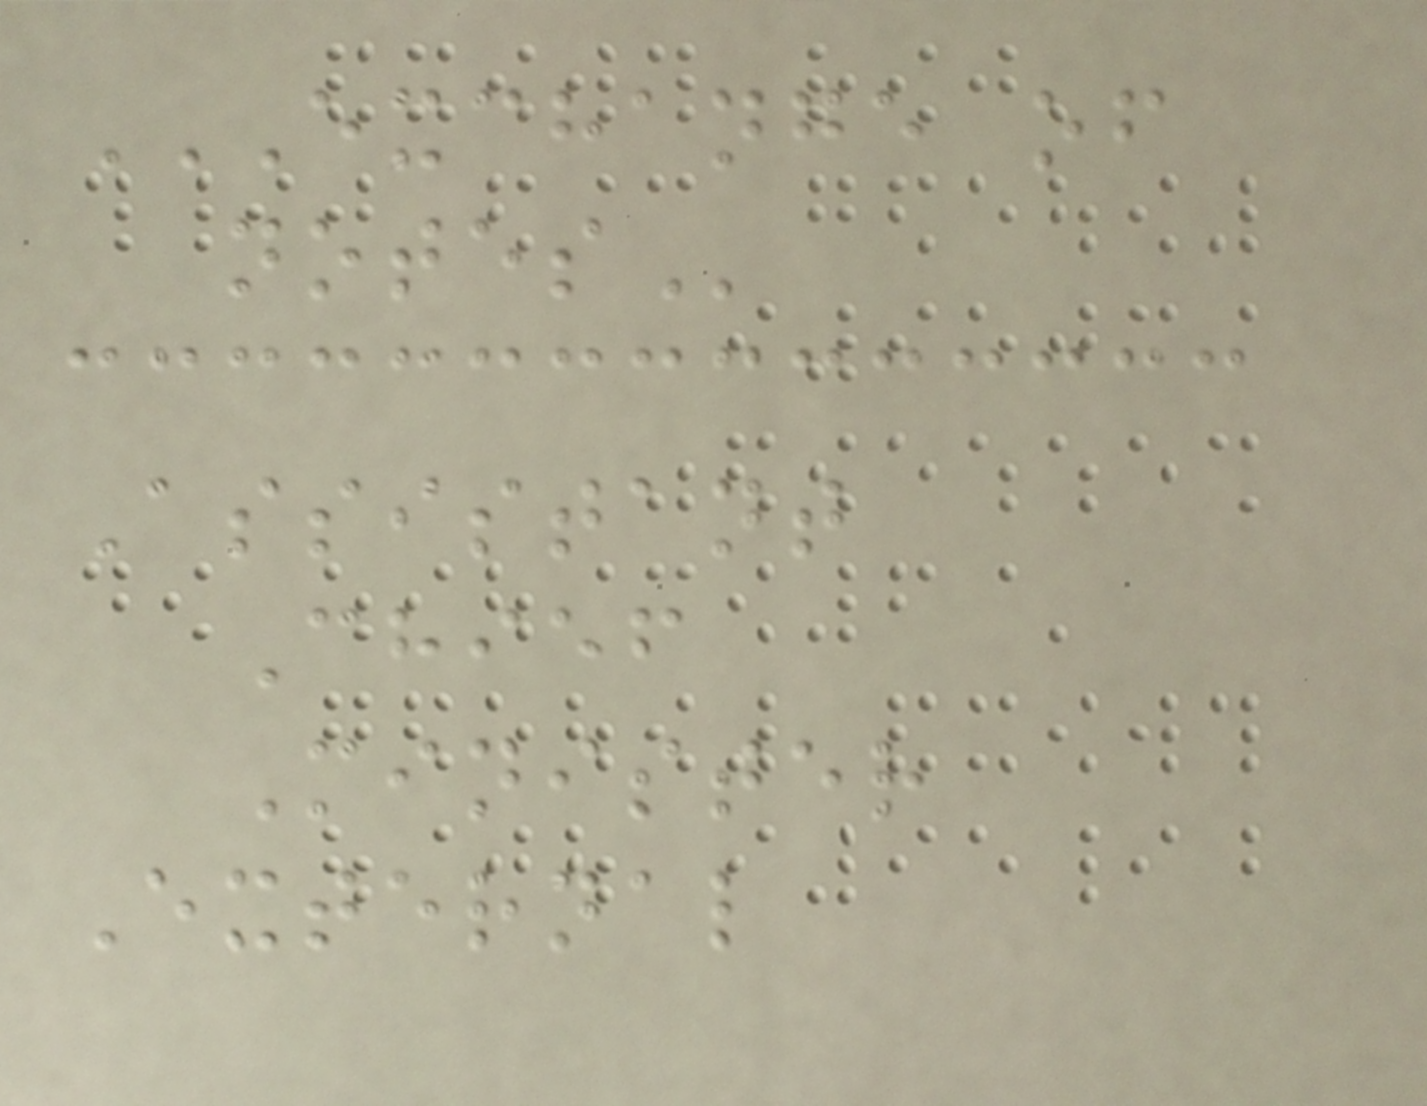EXCHANGE OF
NOTES
Assistant
Chief
Minister
External
